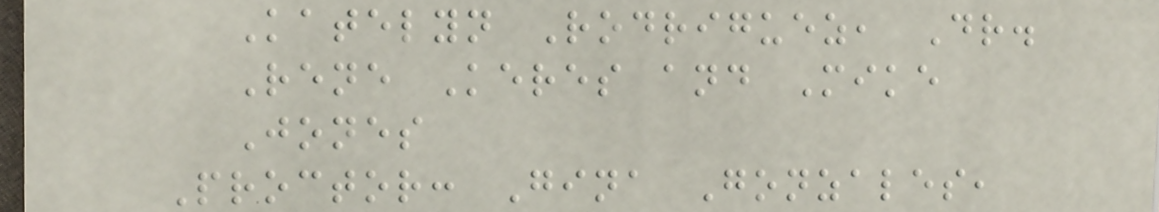Katelyn Rodriguez, Dr.
Rene Keres and Mike
Jones
Proctor: Gina Gonzales,
